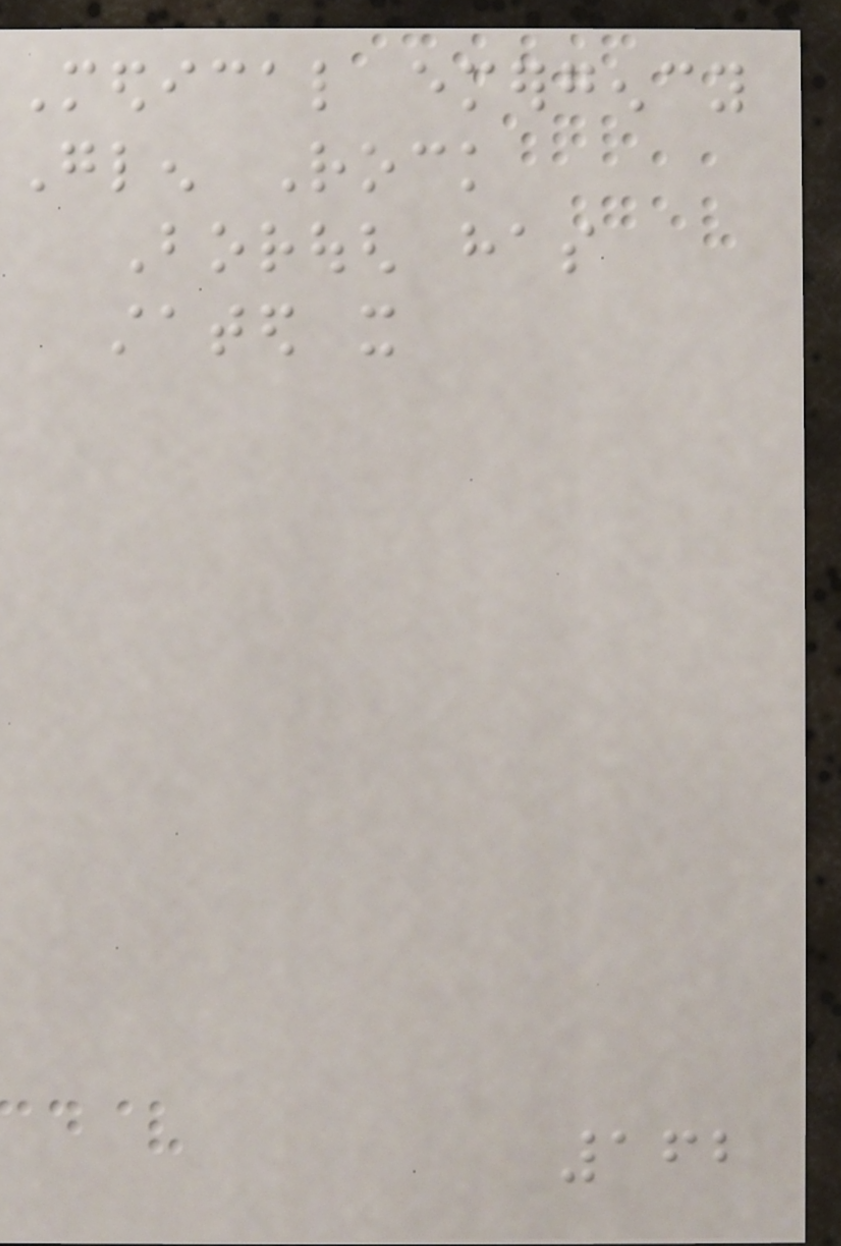Medical emergency
Glen Rock
Borough has
stated it
162
